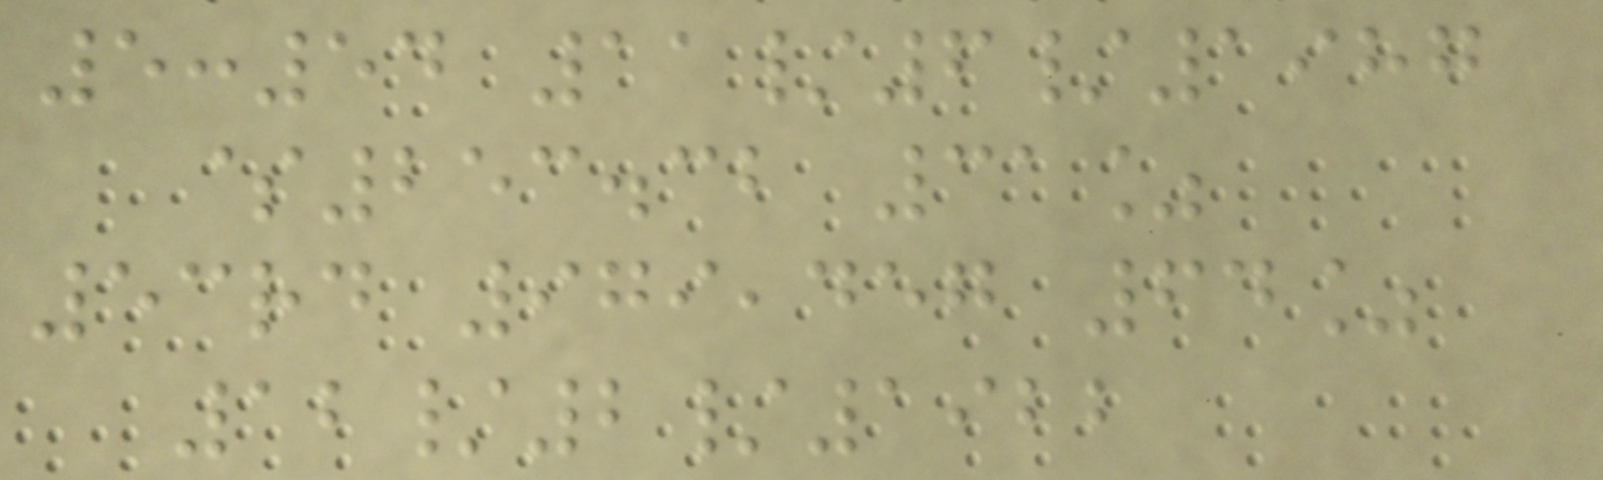5:54 11/6/1987
$253.32 31%
53rd 979,457 64%
12/2/1922
